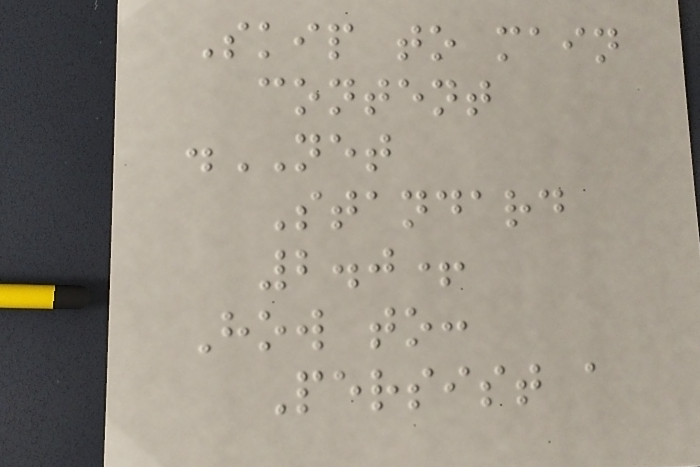Skip to main
content
.NET
Standard
2.0+
How to:
Persist a
